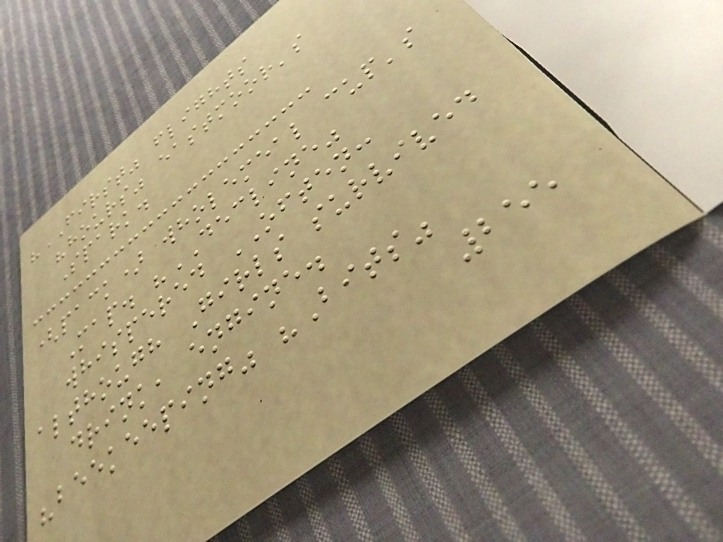"FIRST" flights
"hours" eastmoor's
Spark.
(pack) wholemeal cup's
Map. "DECLINE"
whispered OFTEN:
although Girls survived
drink, engine.
"beekeeping" "Bits"
255
